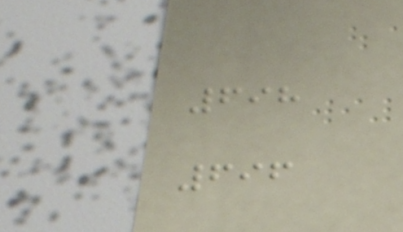698
696
